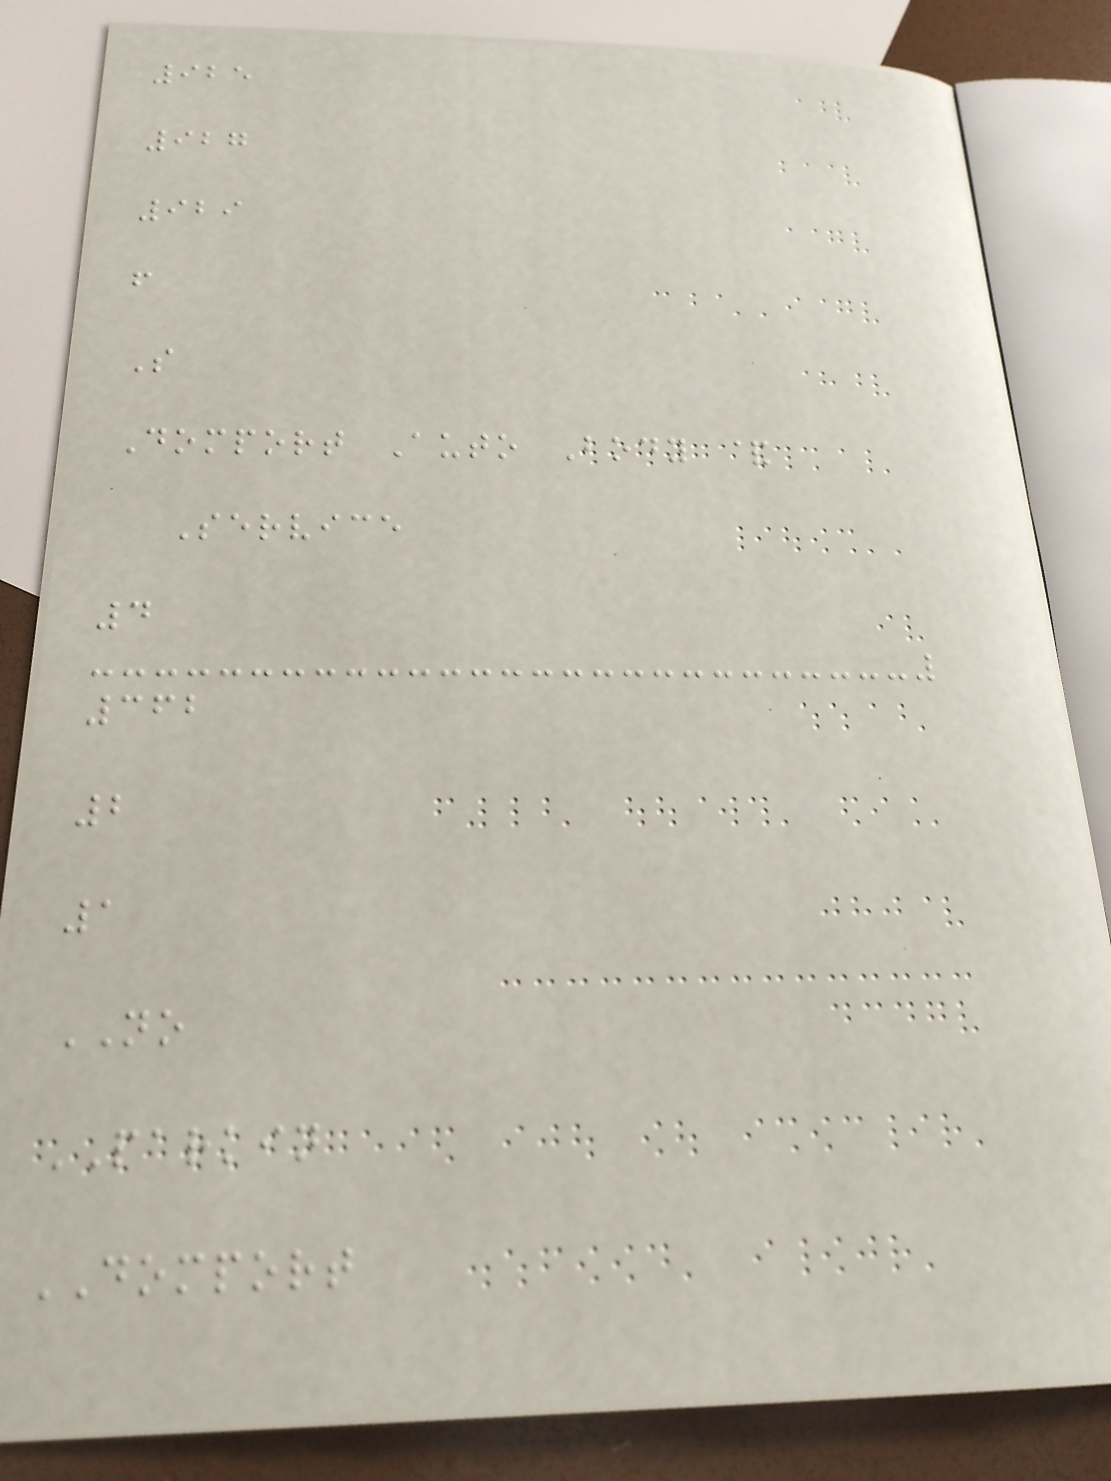925
927
929
f
S
Domport Auto Body &
Service
4
362
2
1
NO
PARKIN
DOMPORT
